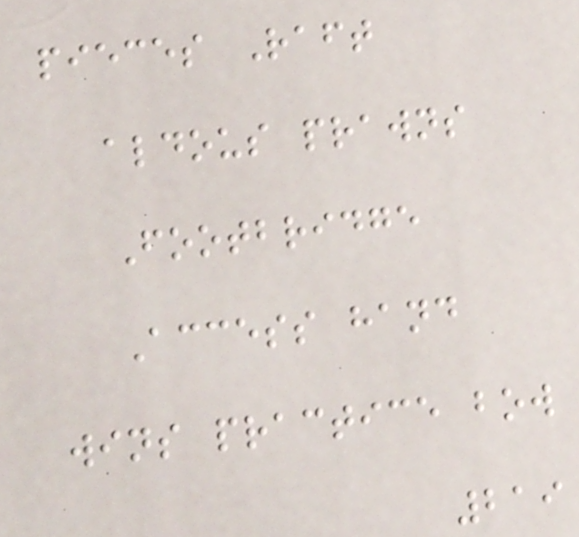pieces Raft
aldous prawns
Footbridge
Access hand
wins practice bow
219
